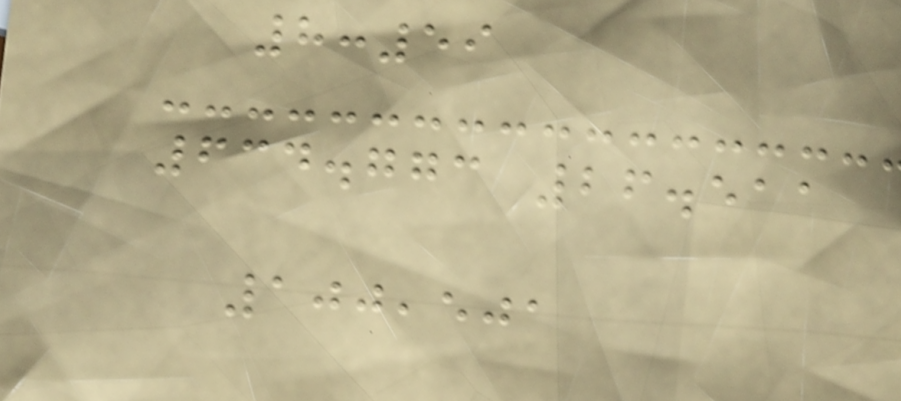8:59
634.773 26.511
100,501
